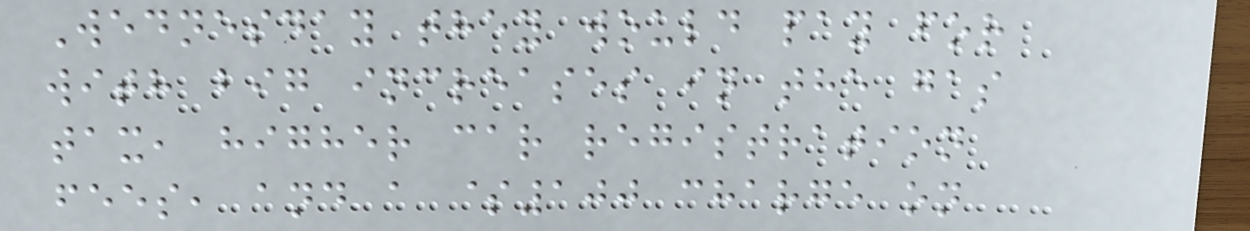Wednesday they would pay for
with big increases in the gas
tax, higher car registration
fees, and a $100 charge on
